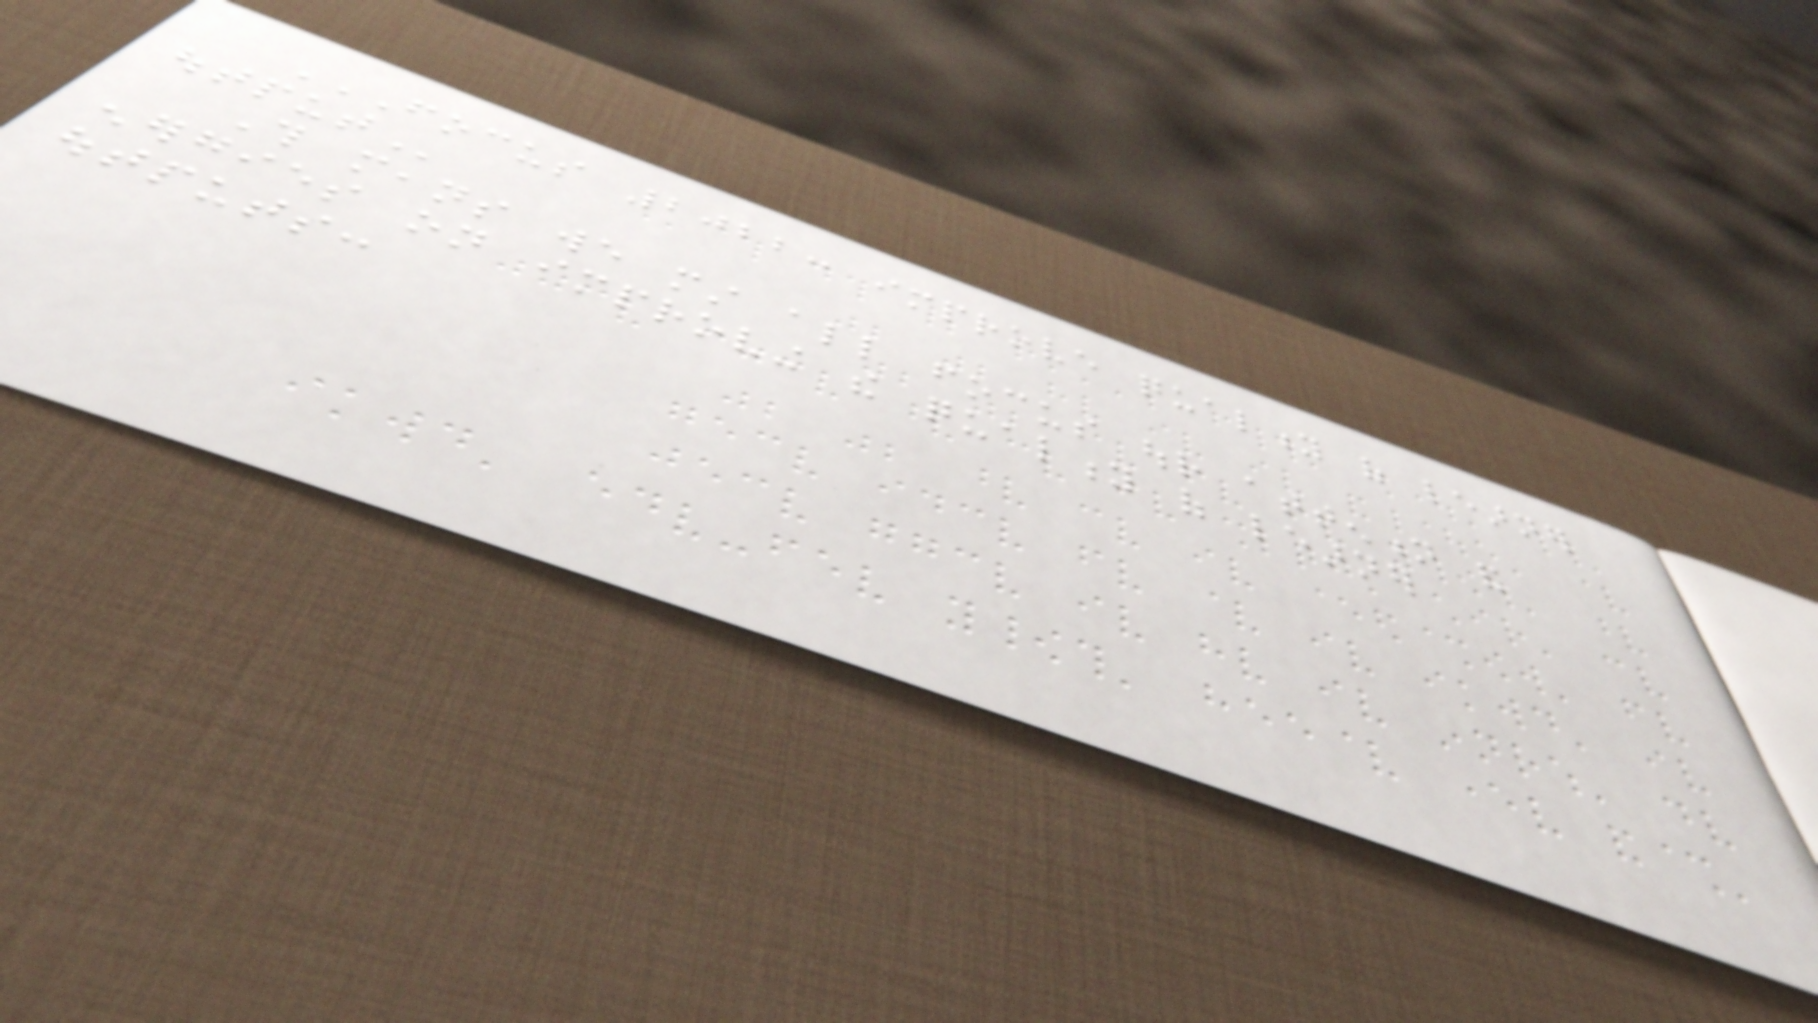FOCUS 2022: IMPROVE QUALITY OF LEARNER
OUTPUT
This means we must all focus our attention and
energies on improving the quality of learner
outputs:
